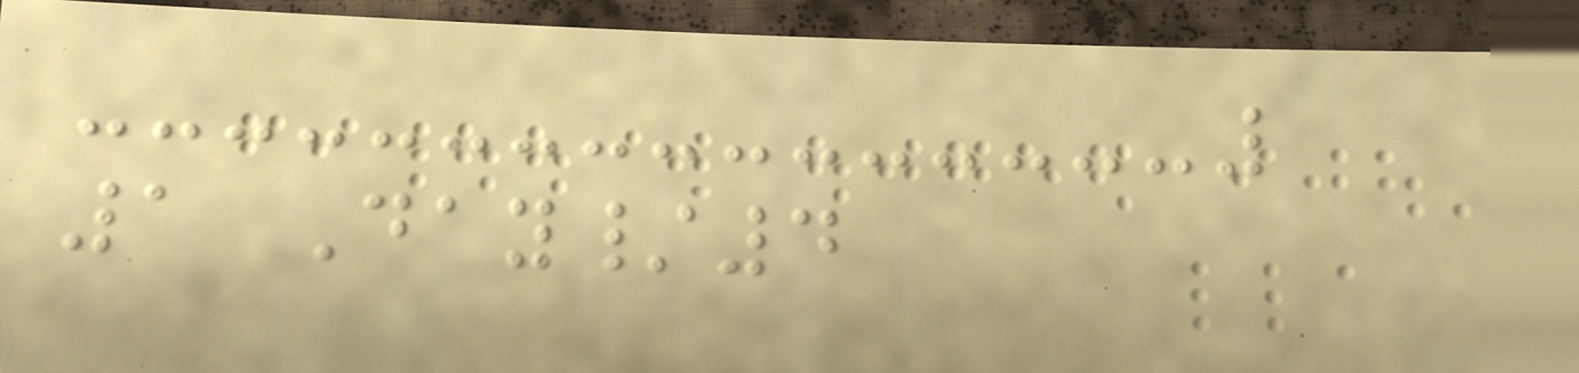1 Day/4
